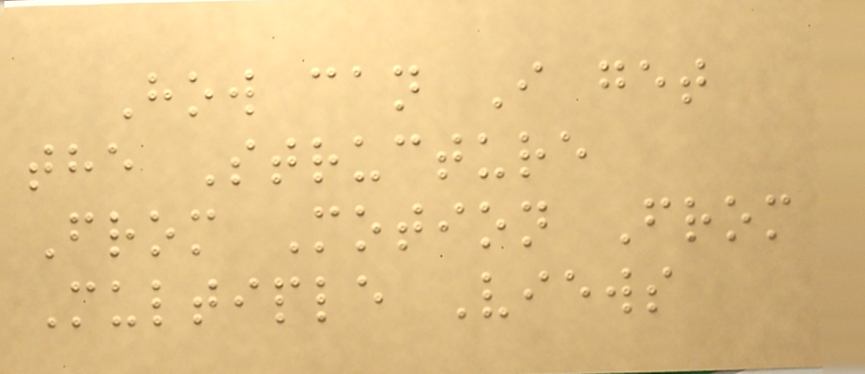How can I get
the Structure
From Motion From
Multiple Views
